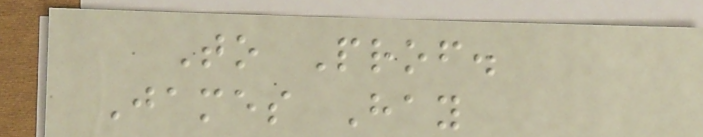To Prof.
James Hay
